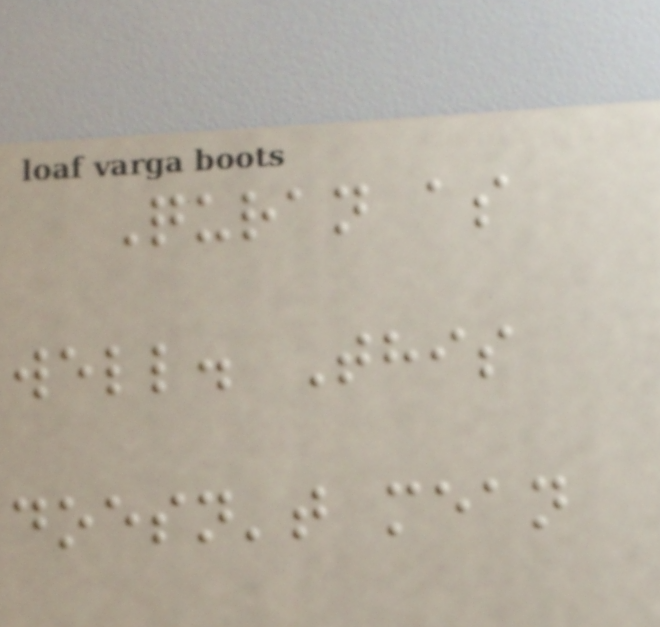Quran as
well. This
doesn't mean
